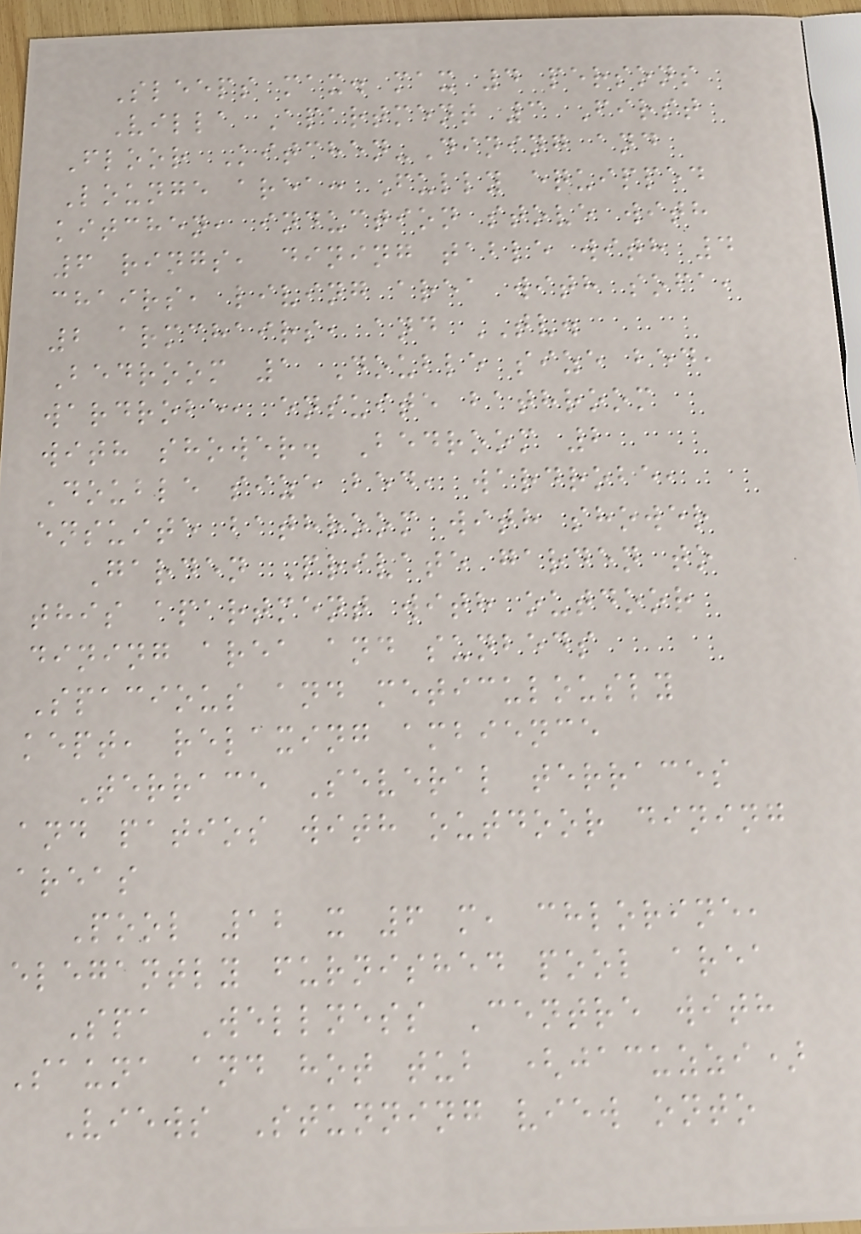Sleeps max. max 4 persons
Villa Apartment 3 First
Floor Kitchen-Dining and
Lounge area: Fully equipped
kitchen, induction stove with
6 rings, dining table with 4
chairs, living area with sofa,
2 armchairs, and TV.
Bedroom 1 Double size bed,
wardrobe, ensuite bathroom
with shower. Bedroom 2
Double size bed, wardrobe,
ensuite bathroom with shower
Garden Private garden to
this apartment with outdoor
dining area and sunbeds
Spacious and meticulously
kept, relaxing ambience
Terrace Several terraces
and patios with outdoor dining
areas
Pool 12 x 6 m, chlorine,
elegantly furnished pool area
Spa Wellness Centre with
Sauna and hot tub (jacuzzi)
Views Stunning view onto
